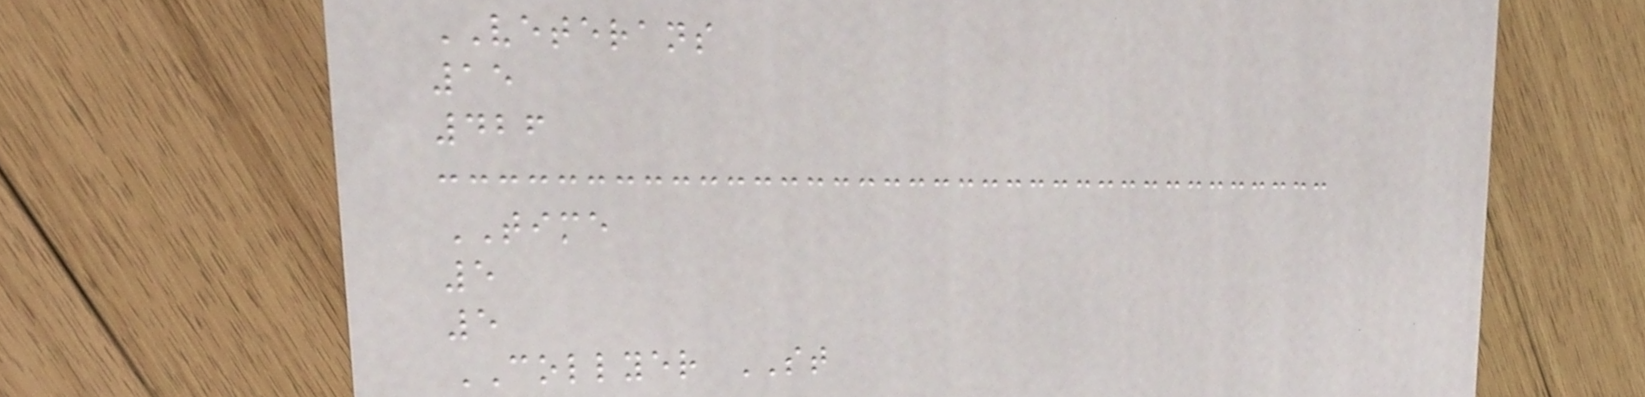VETERANS
15
426
TIME
5
5
COLLYER ST
